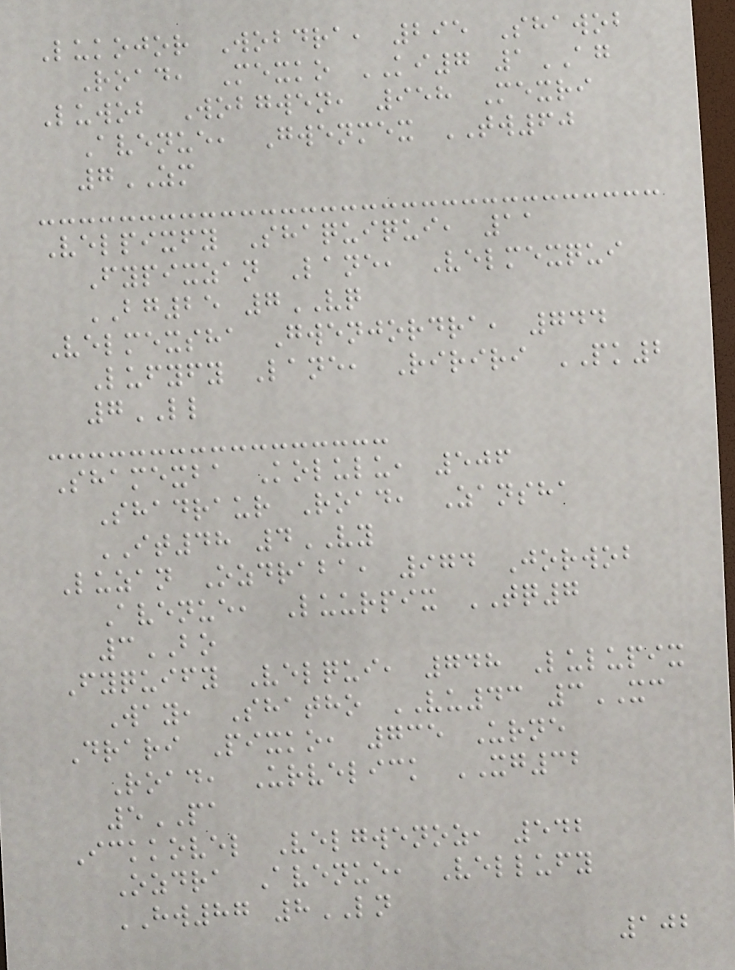Lukojor Wobdra, 295 Shawob
Road, Mexko KI7 1AG
Luwob Wobgwen, 958 Mexri
Avenue, Gwenmex TW60
7ZM
Velpixfy Shaquiqui, 11
Fypixzan Lane, Velmexqui
BG25 7VQ
Velmexsha Gwenjordra, 744
Lufyfy Lane, Ririri PK2
7LL
Shamexba Kolulu, 506
Shadraur Road, Zansha
IT48 4VY
Luzan Ozdraba, 974 Jorwob
Avenue, Luurpix TQ7
3BO
Fyquify Velqui, 748 Lulupix
Way, Shatho VU43 3XC
Drari Pixko, 735 Urne
Road, Urvelick XG32
5PA
Ickkovel Velgwenoz, 542
Ozdra Avenue, Vellufy
HW87 8LN
102
